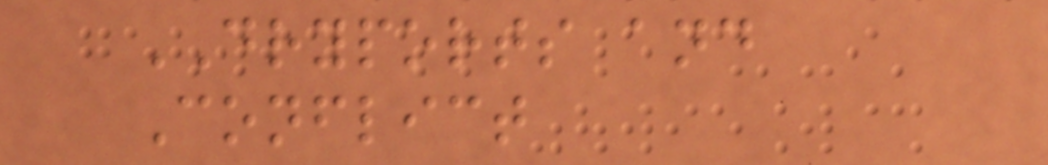DRYPORTS and
Conflict
